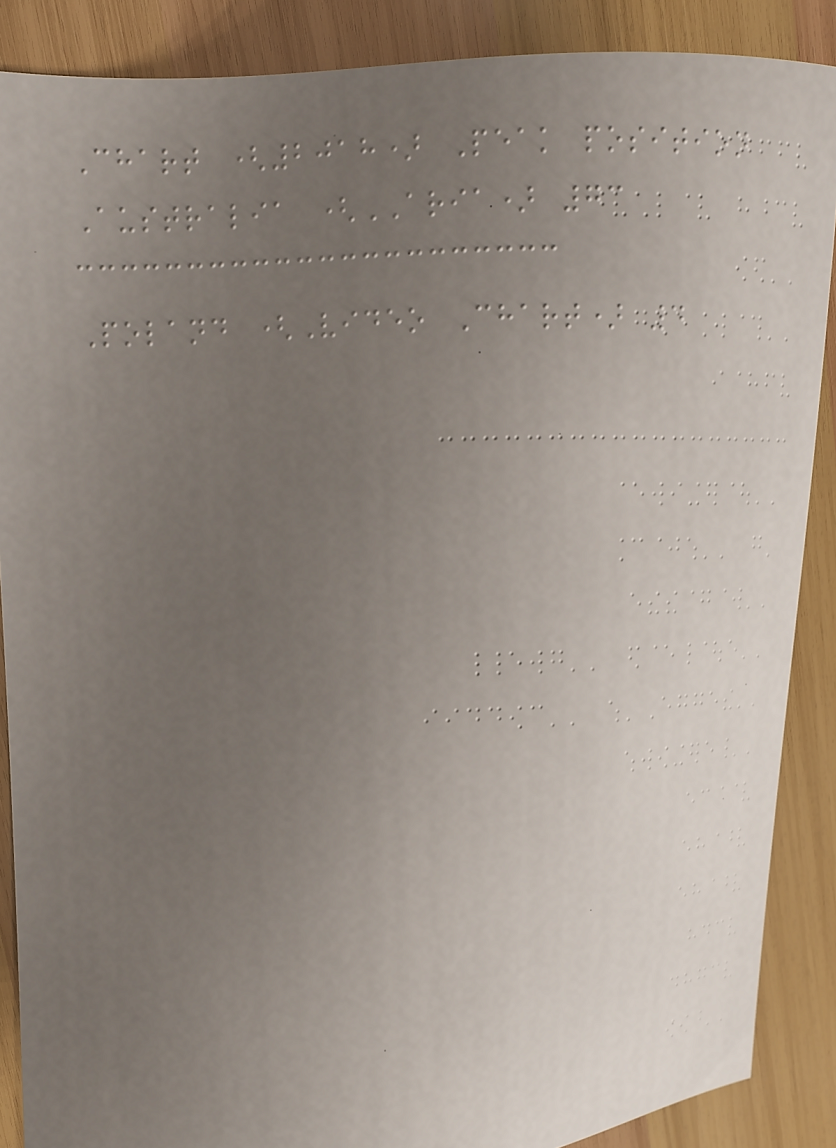Chart (2018) Peak position
Australia (ARIA) 73
Poland (Video Chart) 4
